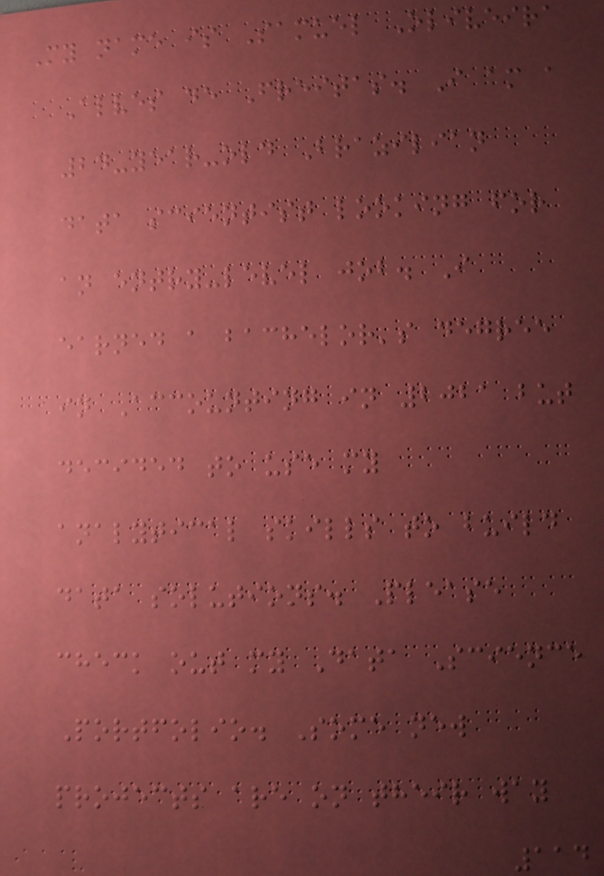My name is Samuel Oliveira
Alves de Freitas. I am a
24-year-old Brazilian
data scientist looking for
an entry-level job. I
earned a bachelor's degree
in Accounting in 2021 but
decided to use my
analytical skills to build
data solutions. Please
check out my Data Science
Portfolio. Some new
projects are on their way
114
